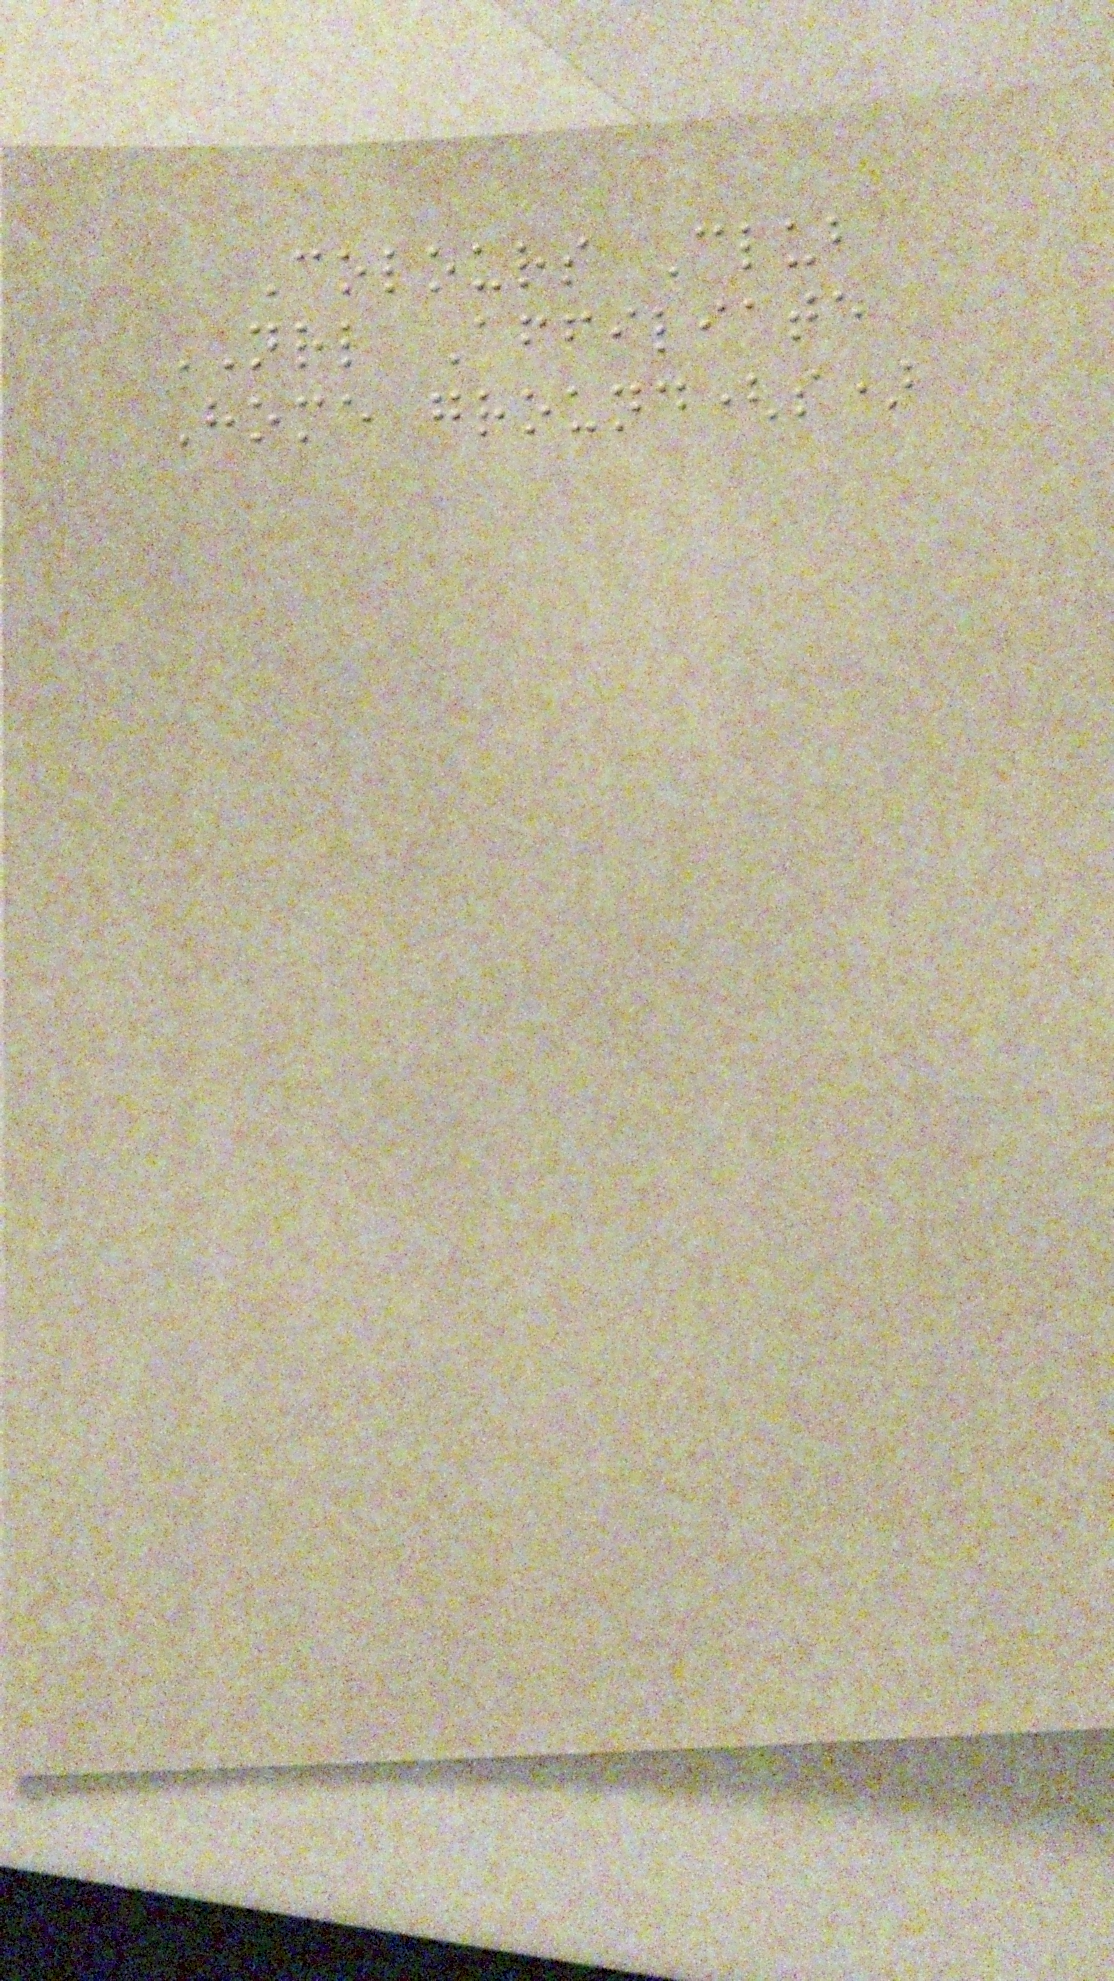Colours Club
NRL Affiliate
Home ground(s)
